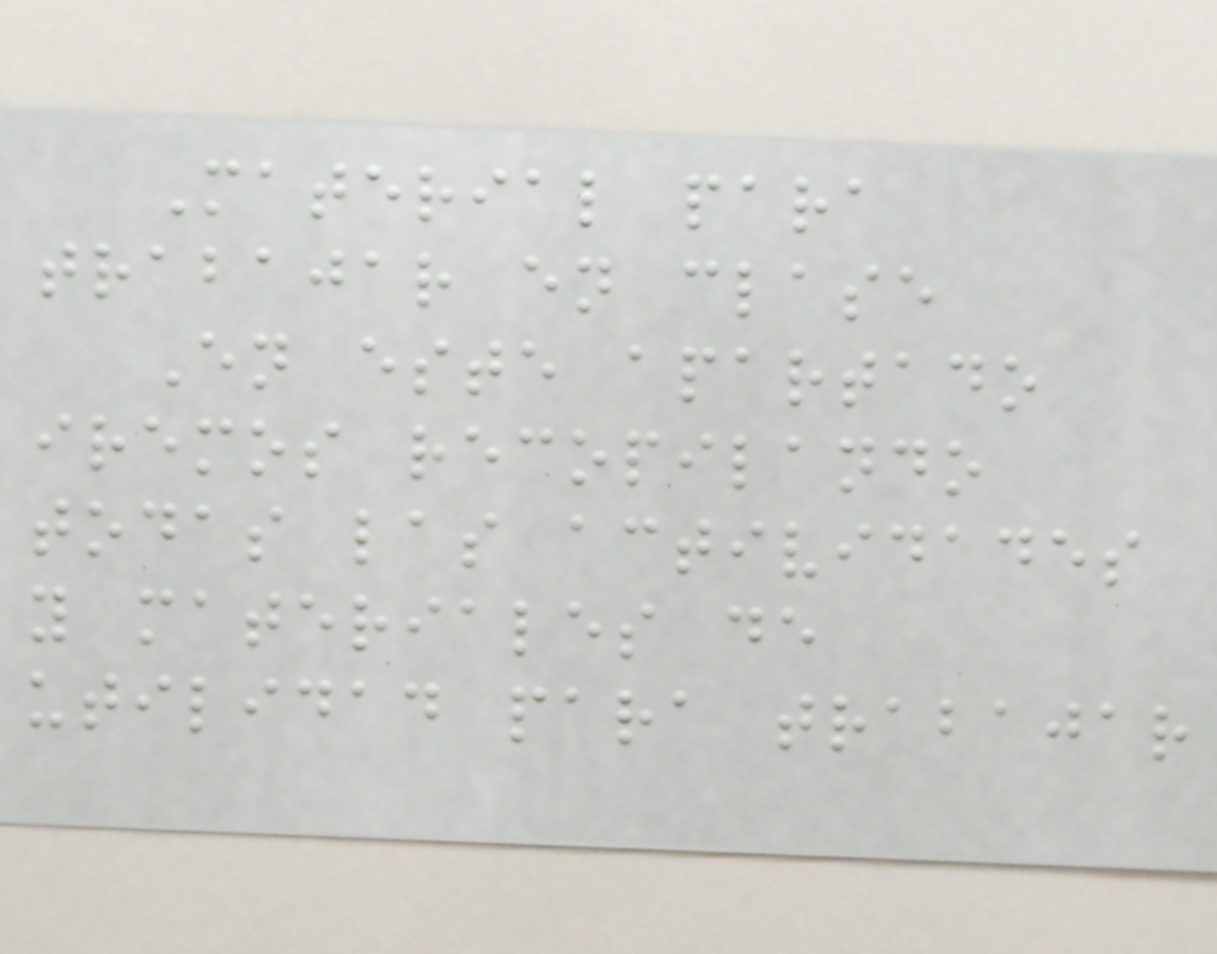Material para
trabajar en clase
En este apartado
iremos recopilando
todas las actividades
y materiales de
utilidad para trabajar
